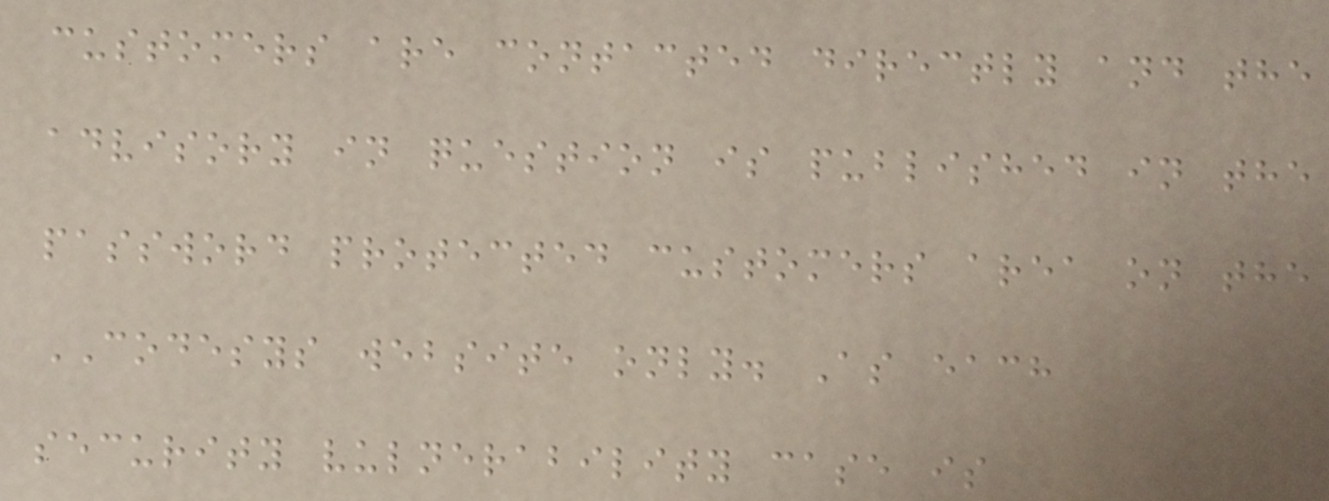customers are contacted directly and the
advisory in question is published in the
password protected customers area on the
CODESYS website only. As each
security vulnerability case is
